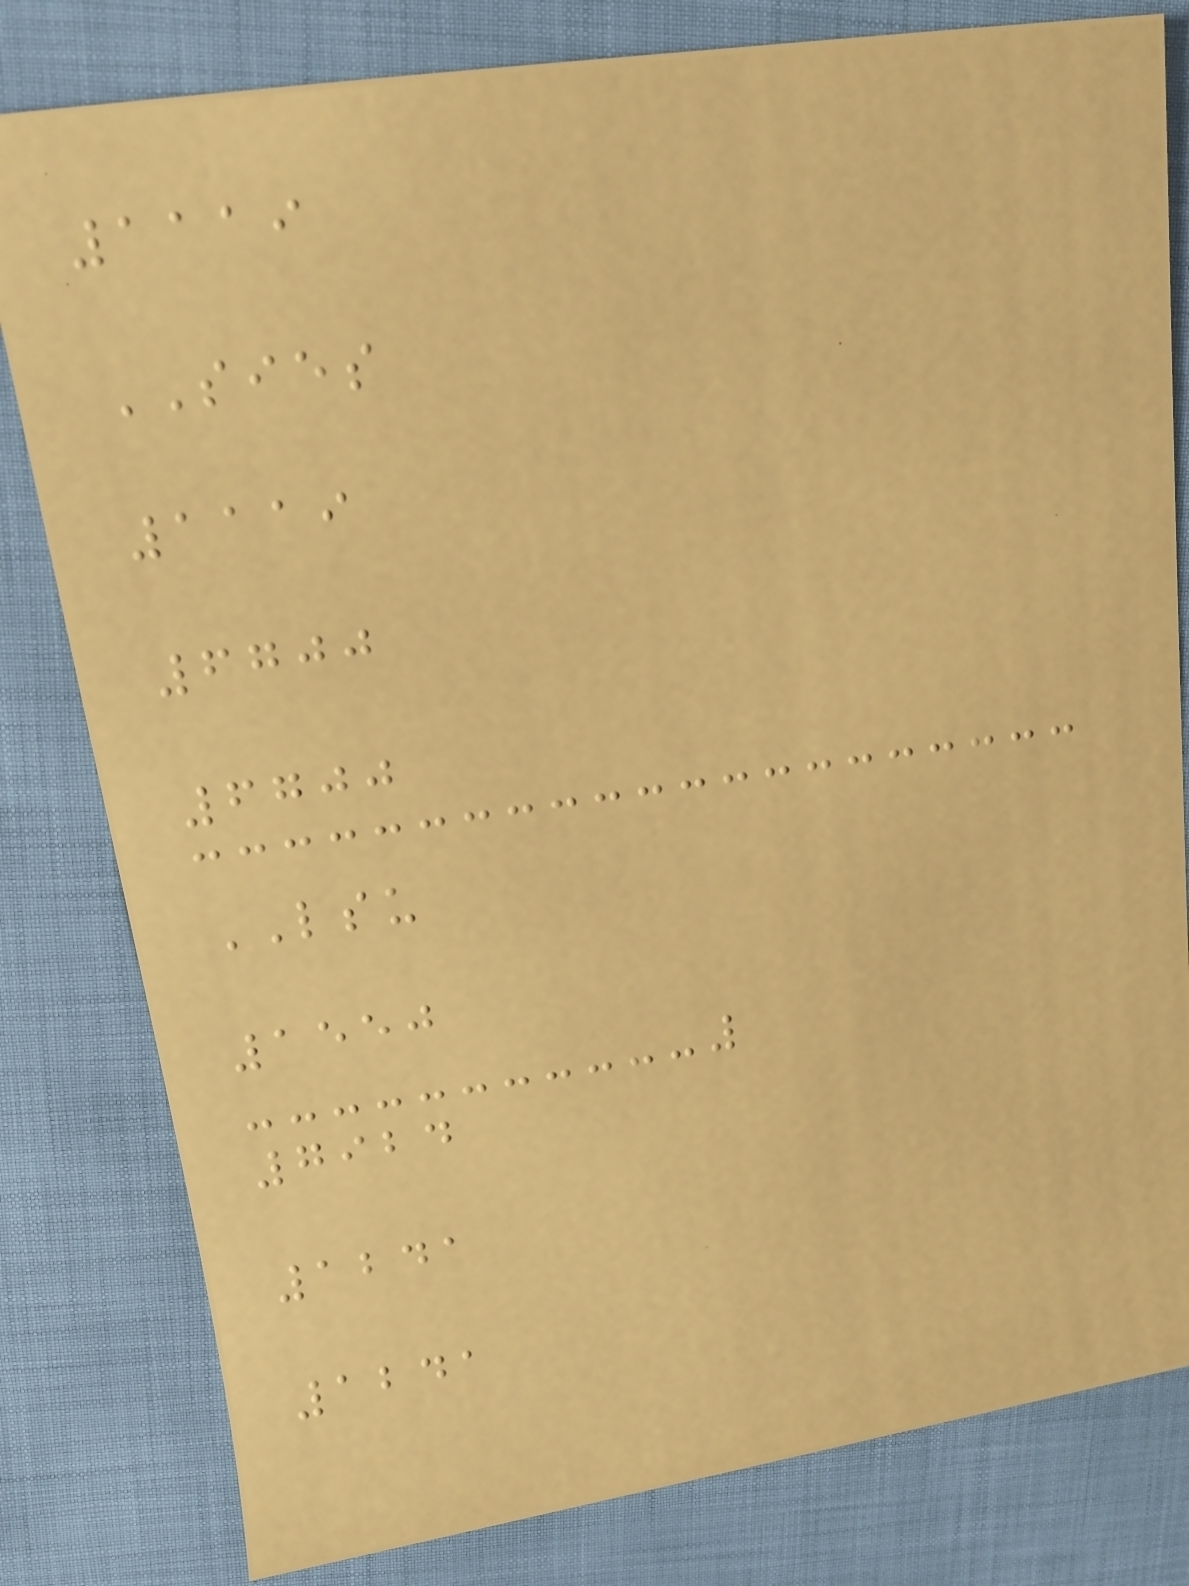1119
SIES
1119
6700
6700
LSU
1550
7924
1241
1241
